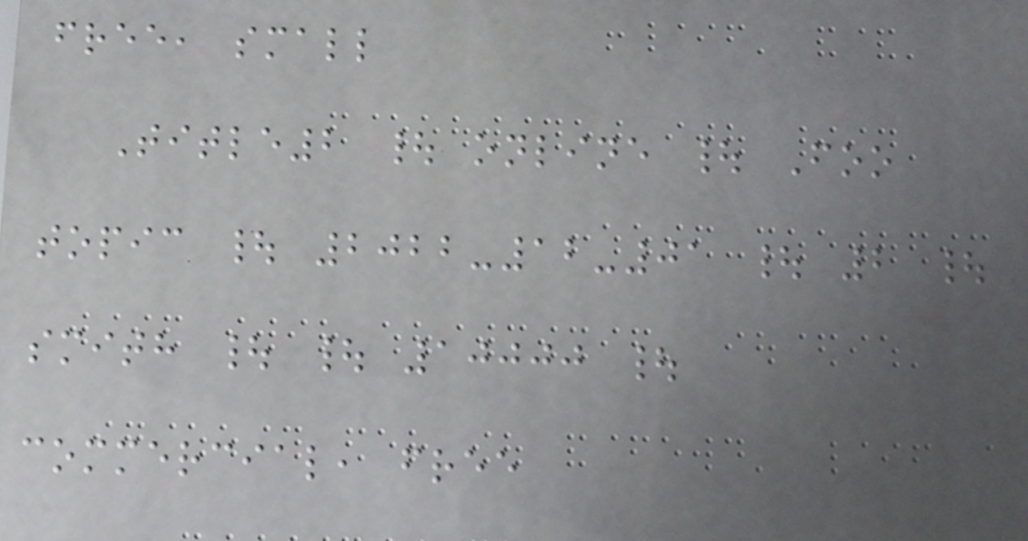free, small
Title2 | online | Foo
topic | 2022-12-01 | 2 |
smith | | 10000 |
commercial, free
